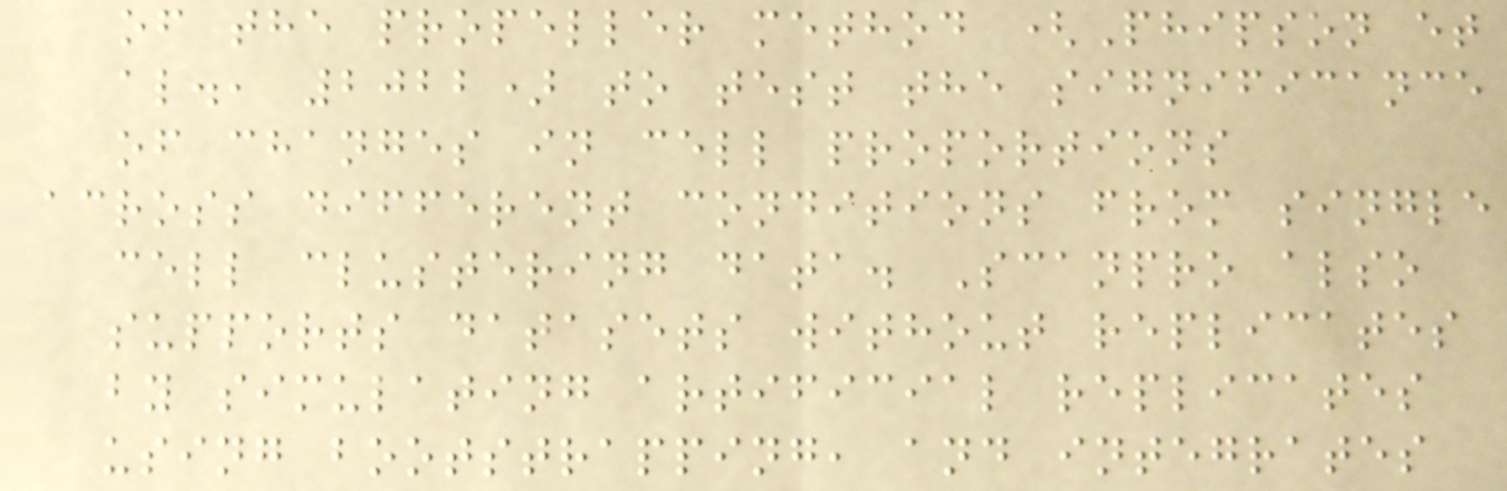of the propeller method (Phipson et
al., 2022) to test the significance
of changes in cell proportions
across different conditions from single
cell clustering data. Scanpro also
supports datasets without replicates
by simulating artificial replicates
using bootstrapping, and integrates
